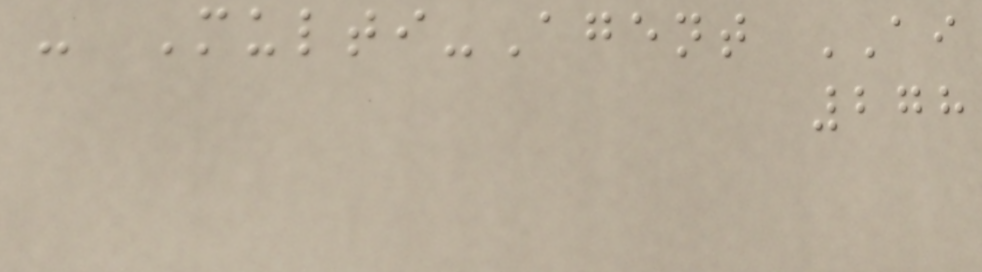- Multi-Agent AI
278
